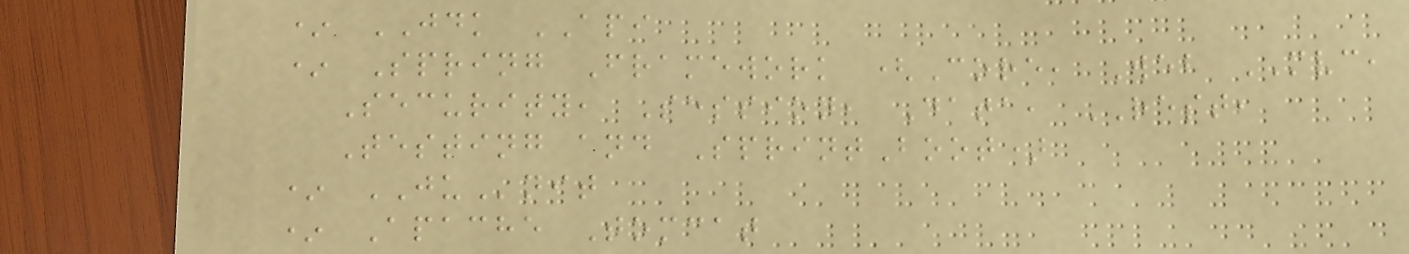* JDK API
* Spring Framework (Core, Web MVC,
Security, Session, Data, REST,
Testing and SprintBoot)
* JUnit
* Apache Tomcat
